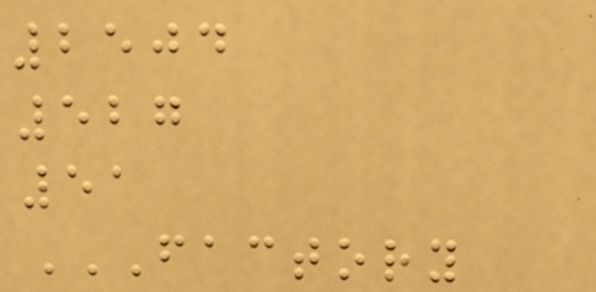2504
527
51
FACTORY
